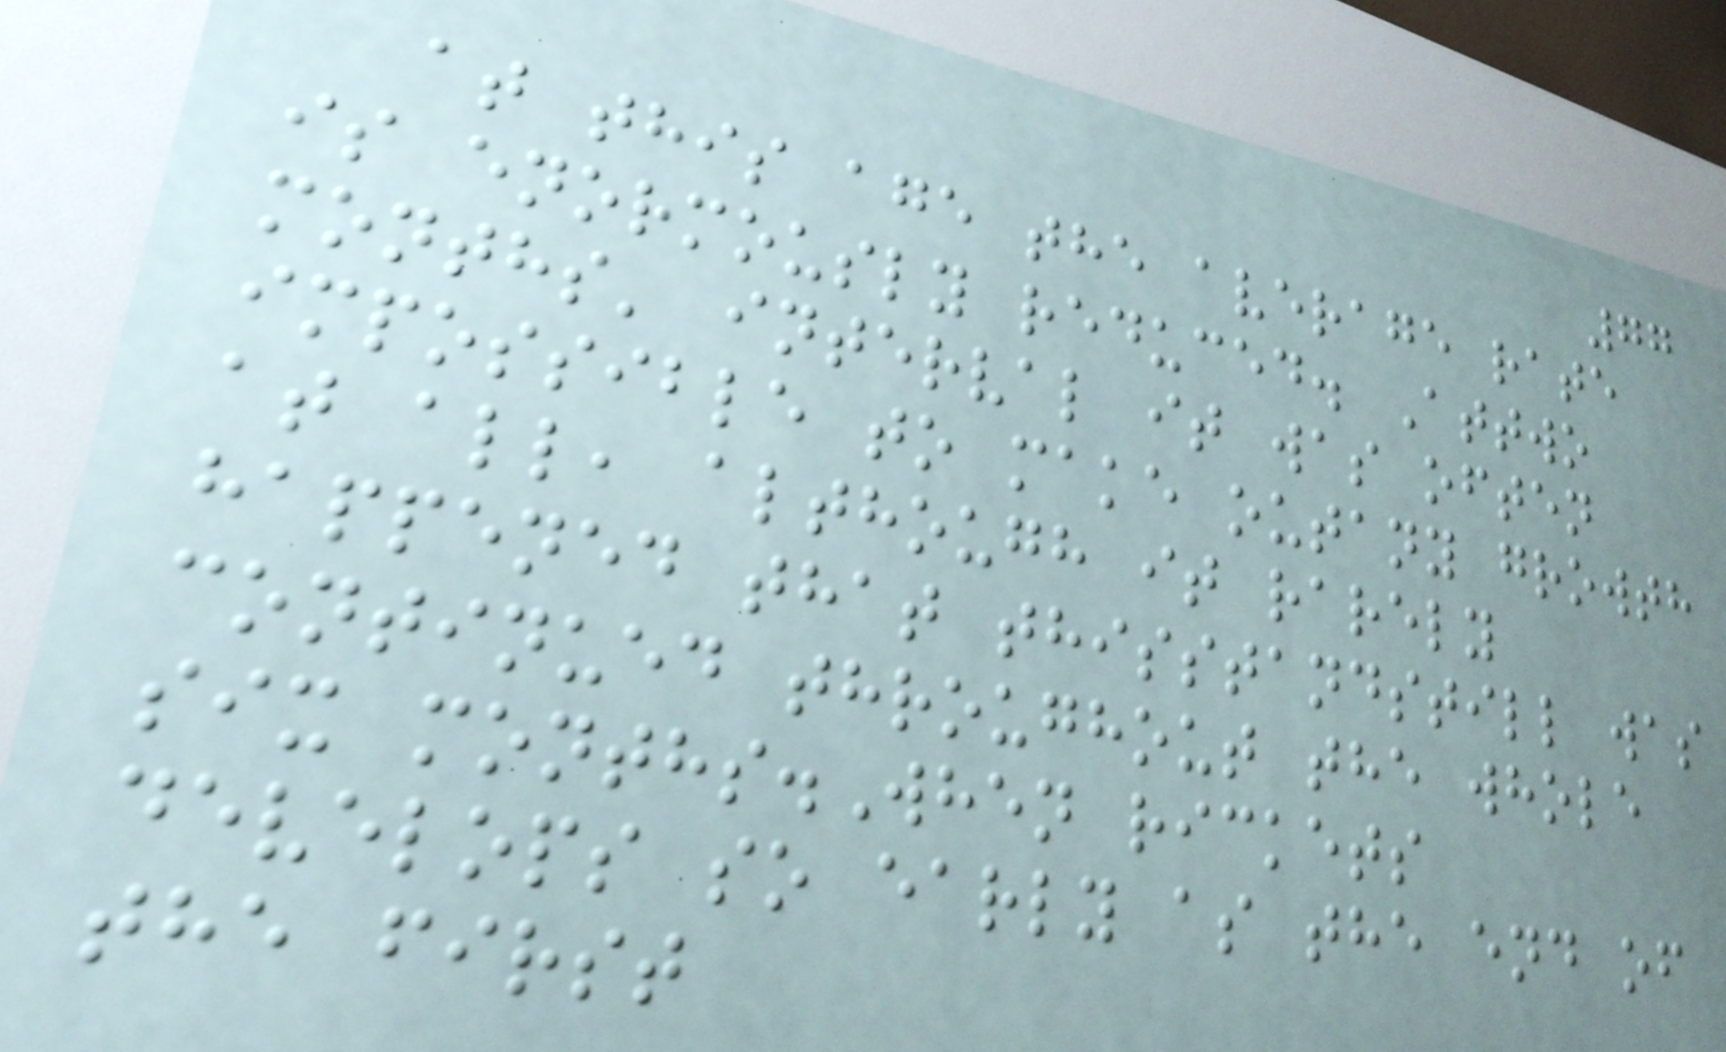77
at this age the average rate
is enormously reduced. Attwo
months' interval it was often
impossible to make outany growth
at all, although it rarely
happened that thisstandstill was
continued throughout the whole
six months.When rickets
develops so early as the end of
the first
